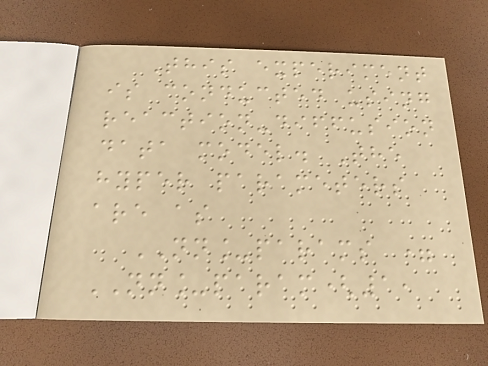This experiment
is conducted using
reaction-diffusion
data model. The
hyper parameters
are as
NN_params =
NN_param(1,
